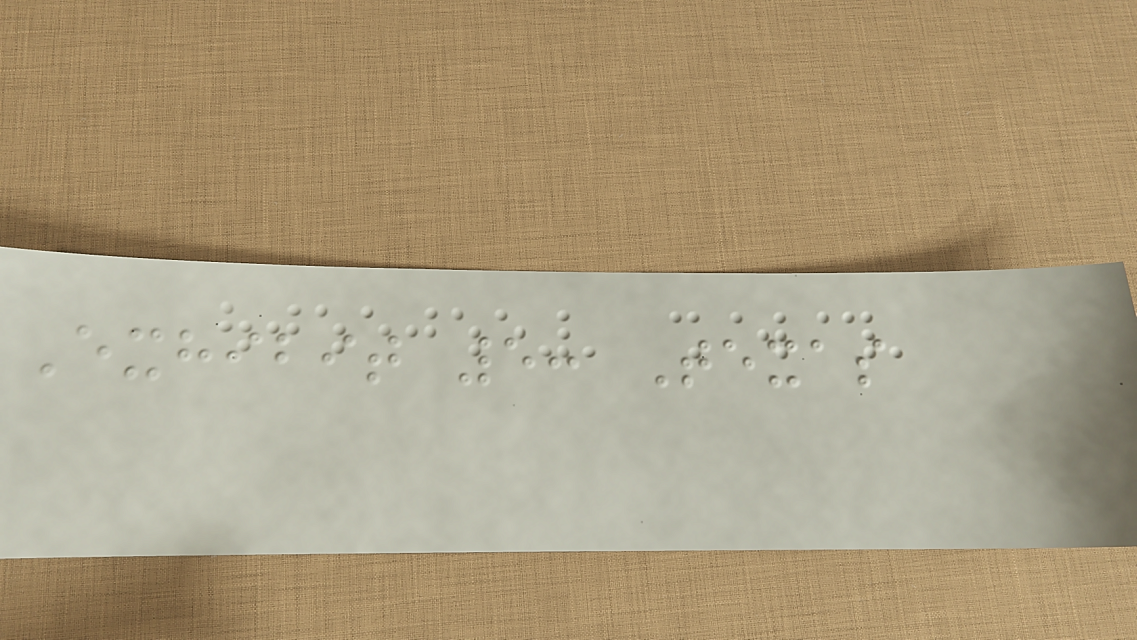Exhibit 5: Texas
